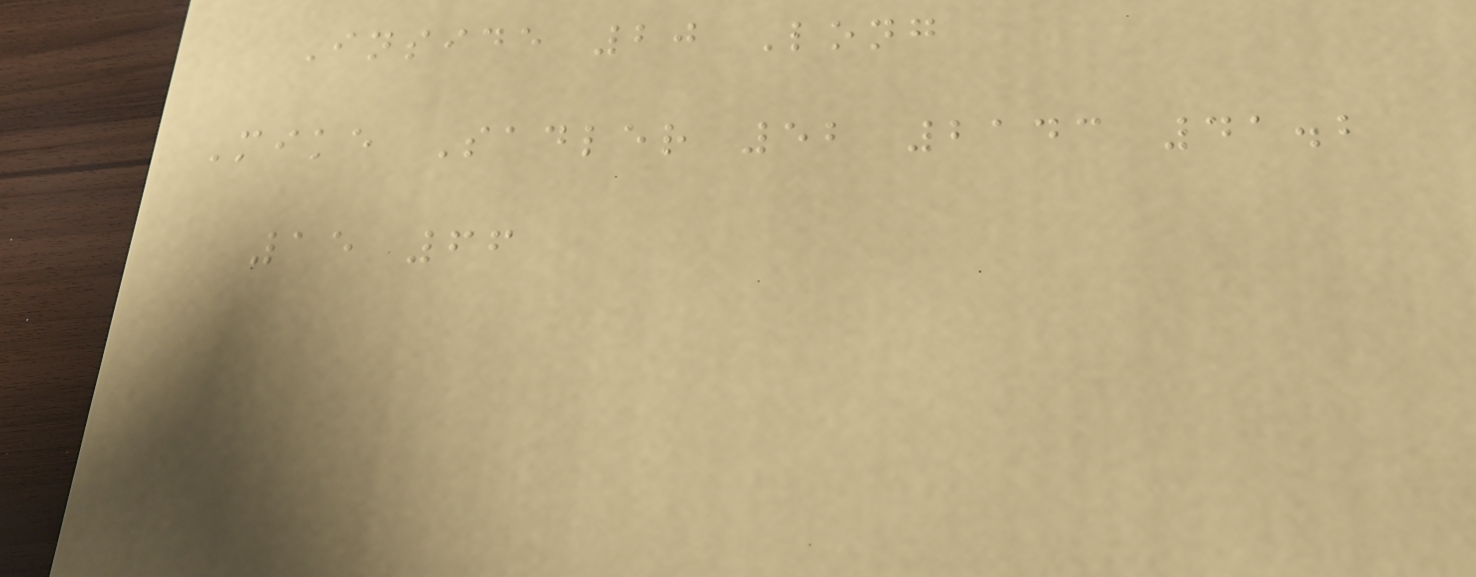Inside 20 Long
Mike Sadler 52 2143 41.2
15 66
